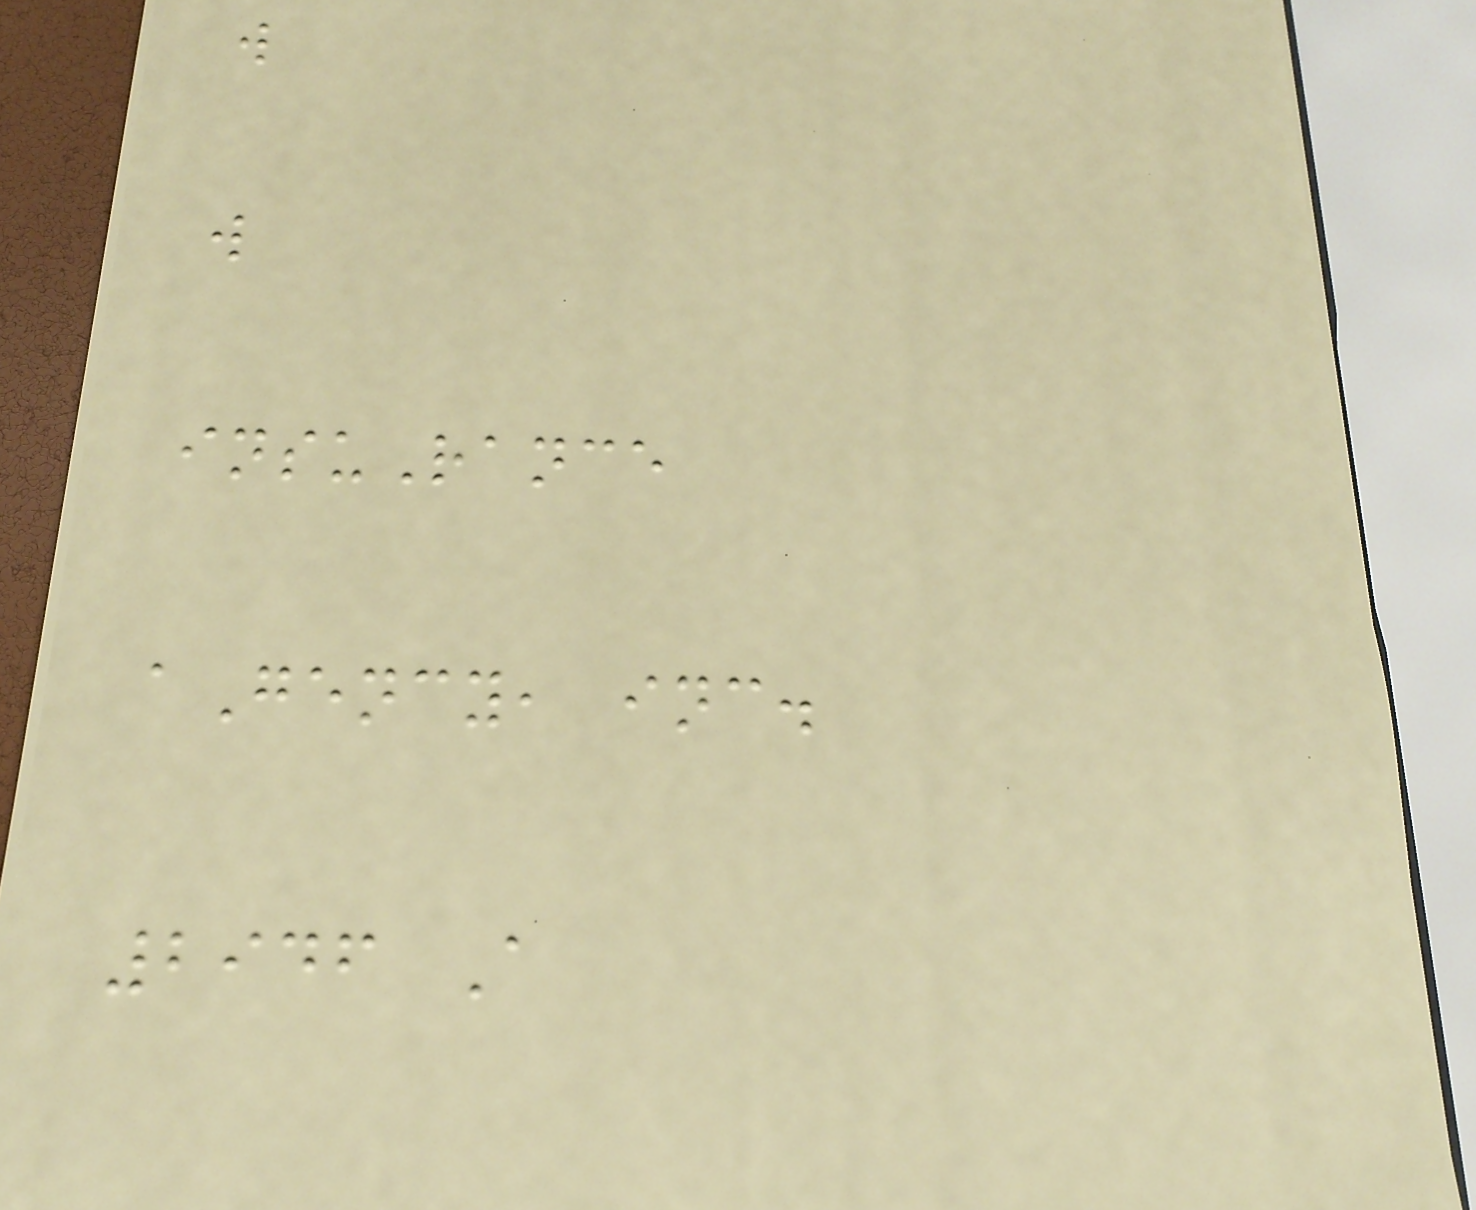w
w
insuRance
aGency, inc.
2946 A
